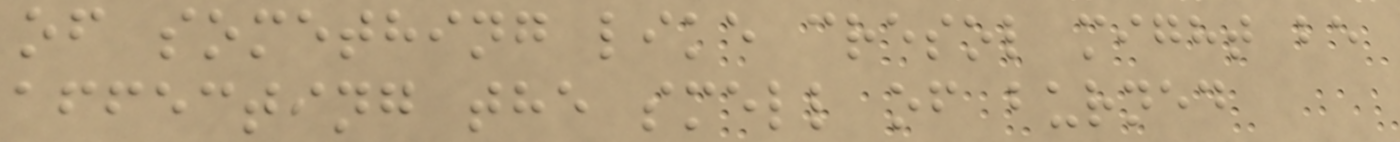of something like cresol might be
affecting the smell of burned
